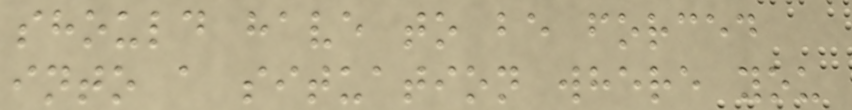should have to be forced
into a situation where you
